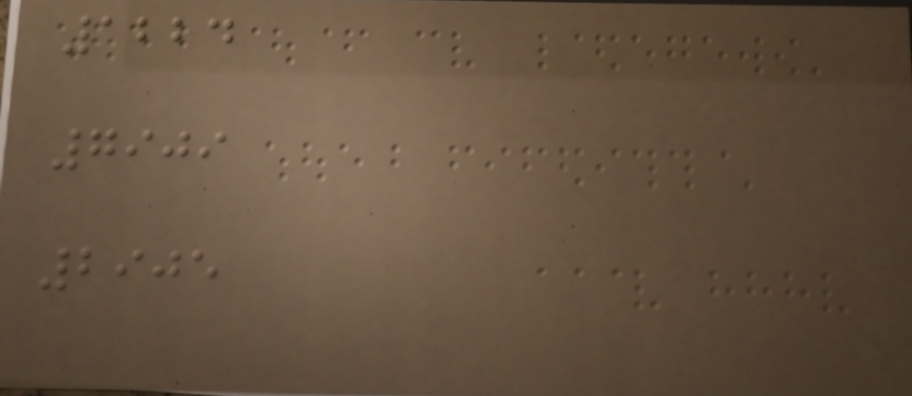1224
7909
2905
